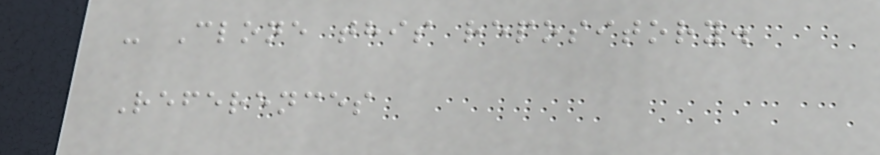- Clone this repository.
References
